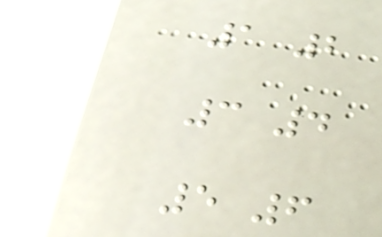1 2
3 4
5 6
